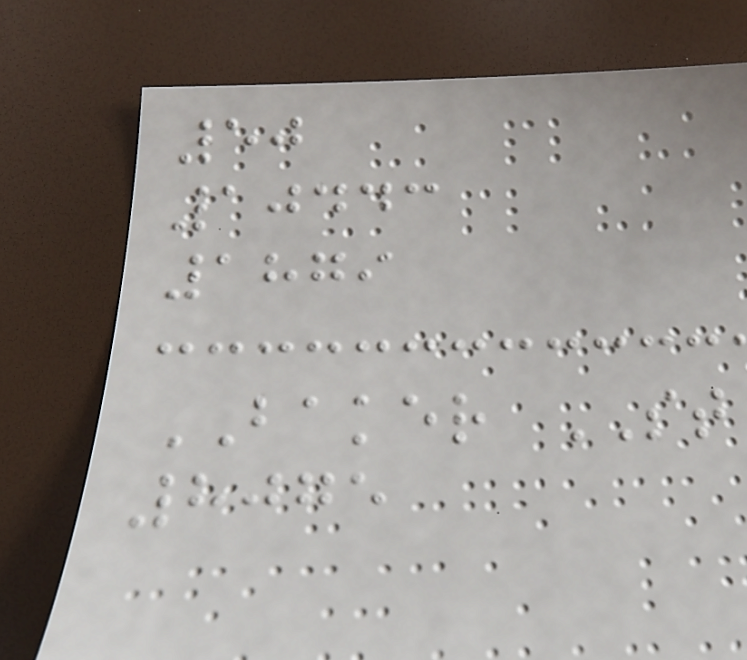50
10443
1879
BAKER ST
8075
